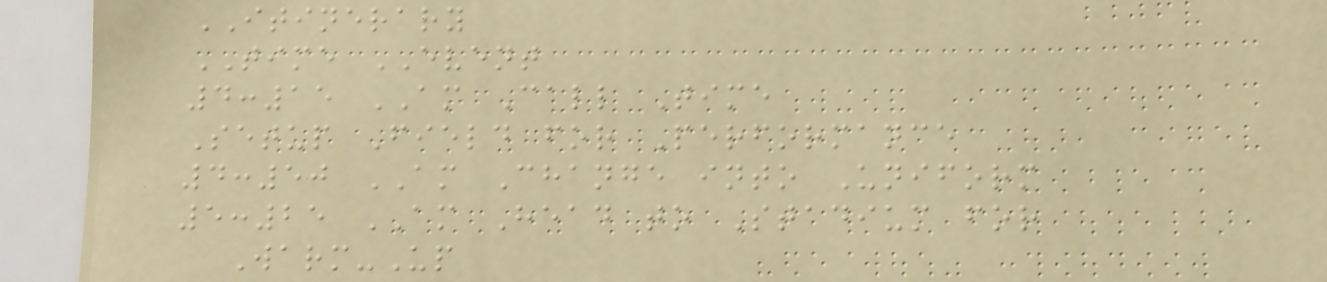ITINERARY
TIME EVENT
4:15 AM Call Time
Setup Field for Performance
4:50 AM Change into Uniform
5:25 AM Head to Stadium for
Warm-Up
